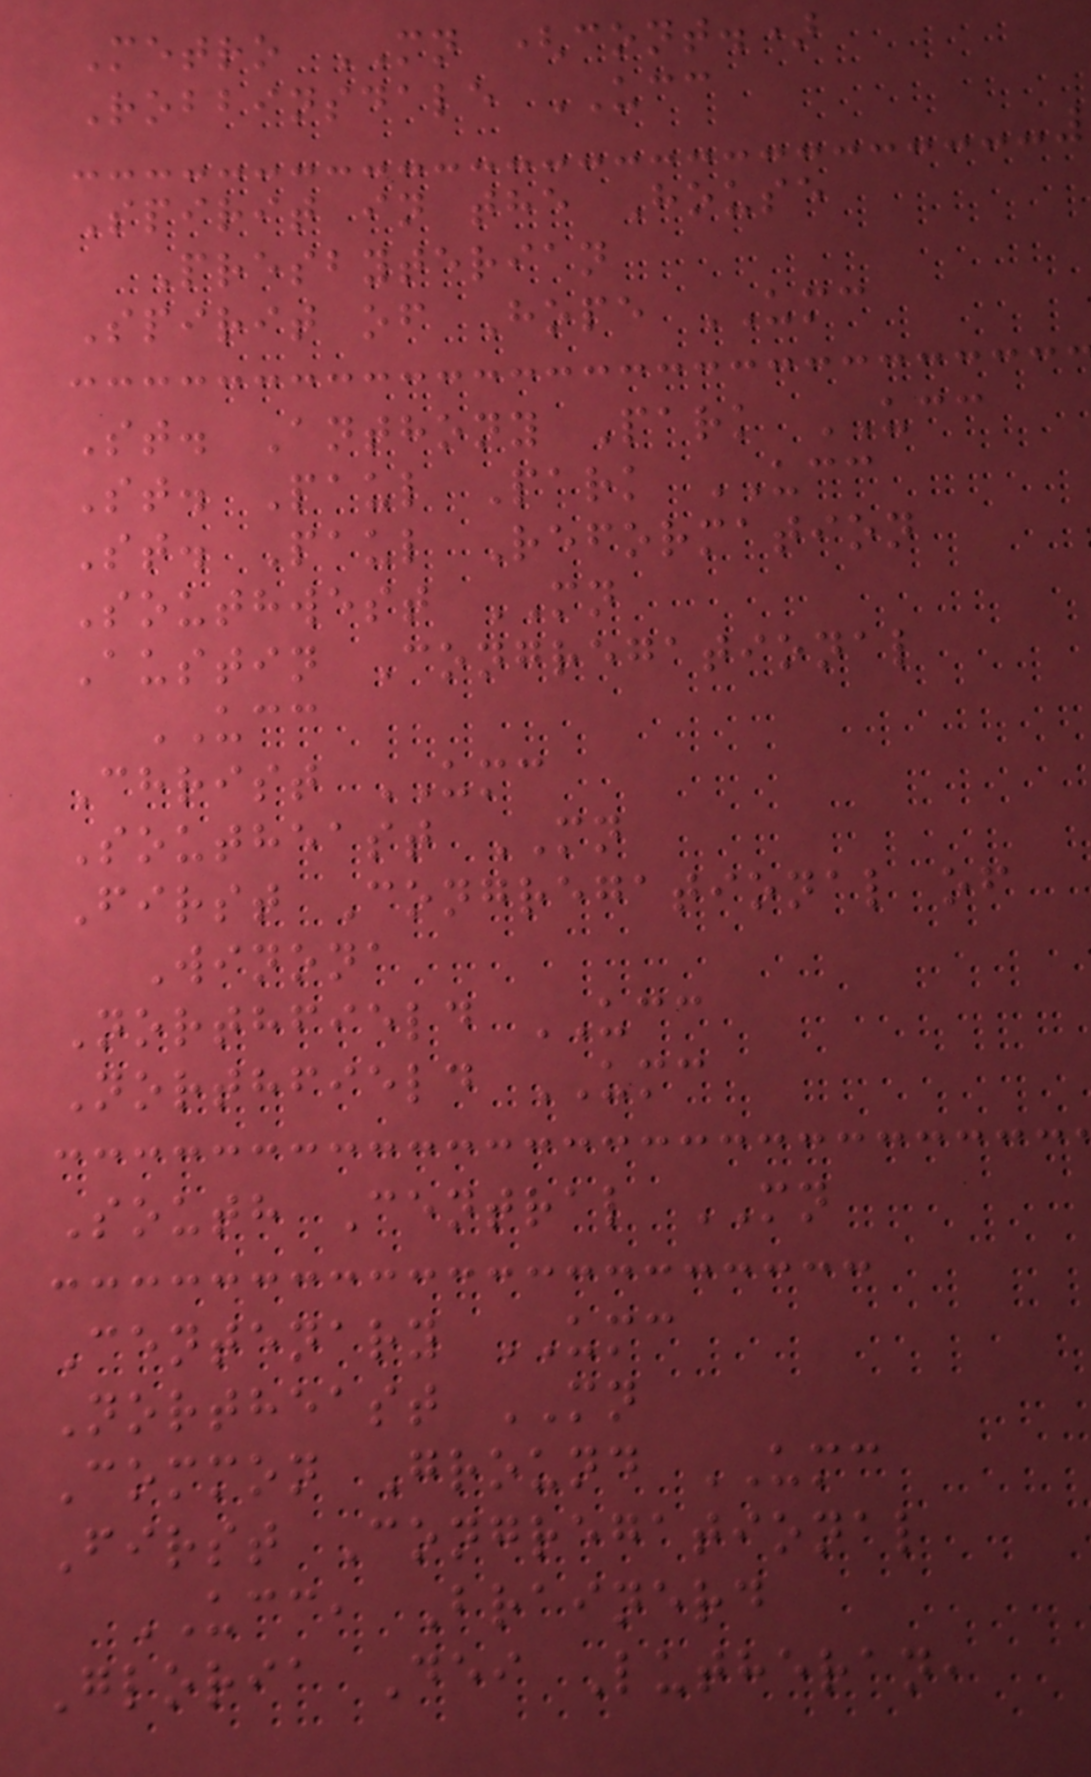Metro MN (cont.)
Robbinsdale UCC
Spirit in the House
Presbyterian
Spirit of Hope UMC
St. Anthony Park UCC
St. Paul Park UCC
St. Paul Reformation
Southwest MN
Austin Congregational
UCC
Christ UMC
Southeast MN
First Congregational of
Winona
Northfield UCC
Northfield UMC
South Central MN
Centenary UMC
Northeast MN
Common Ground UMC
First Congregational
UCC, Brainerd
Gloria Dei Lutheran,
